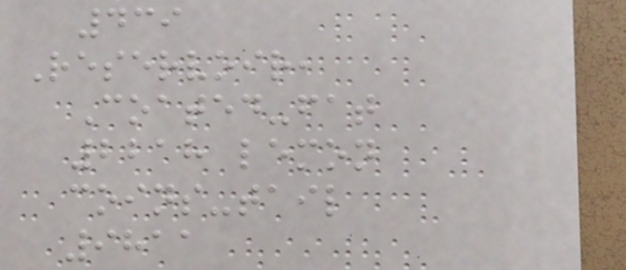439
Reservoir,
Coated-fat
2218 lemon
coins-tail
9811
